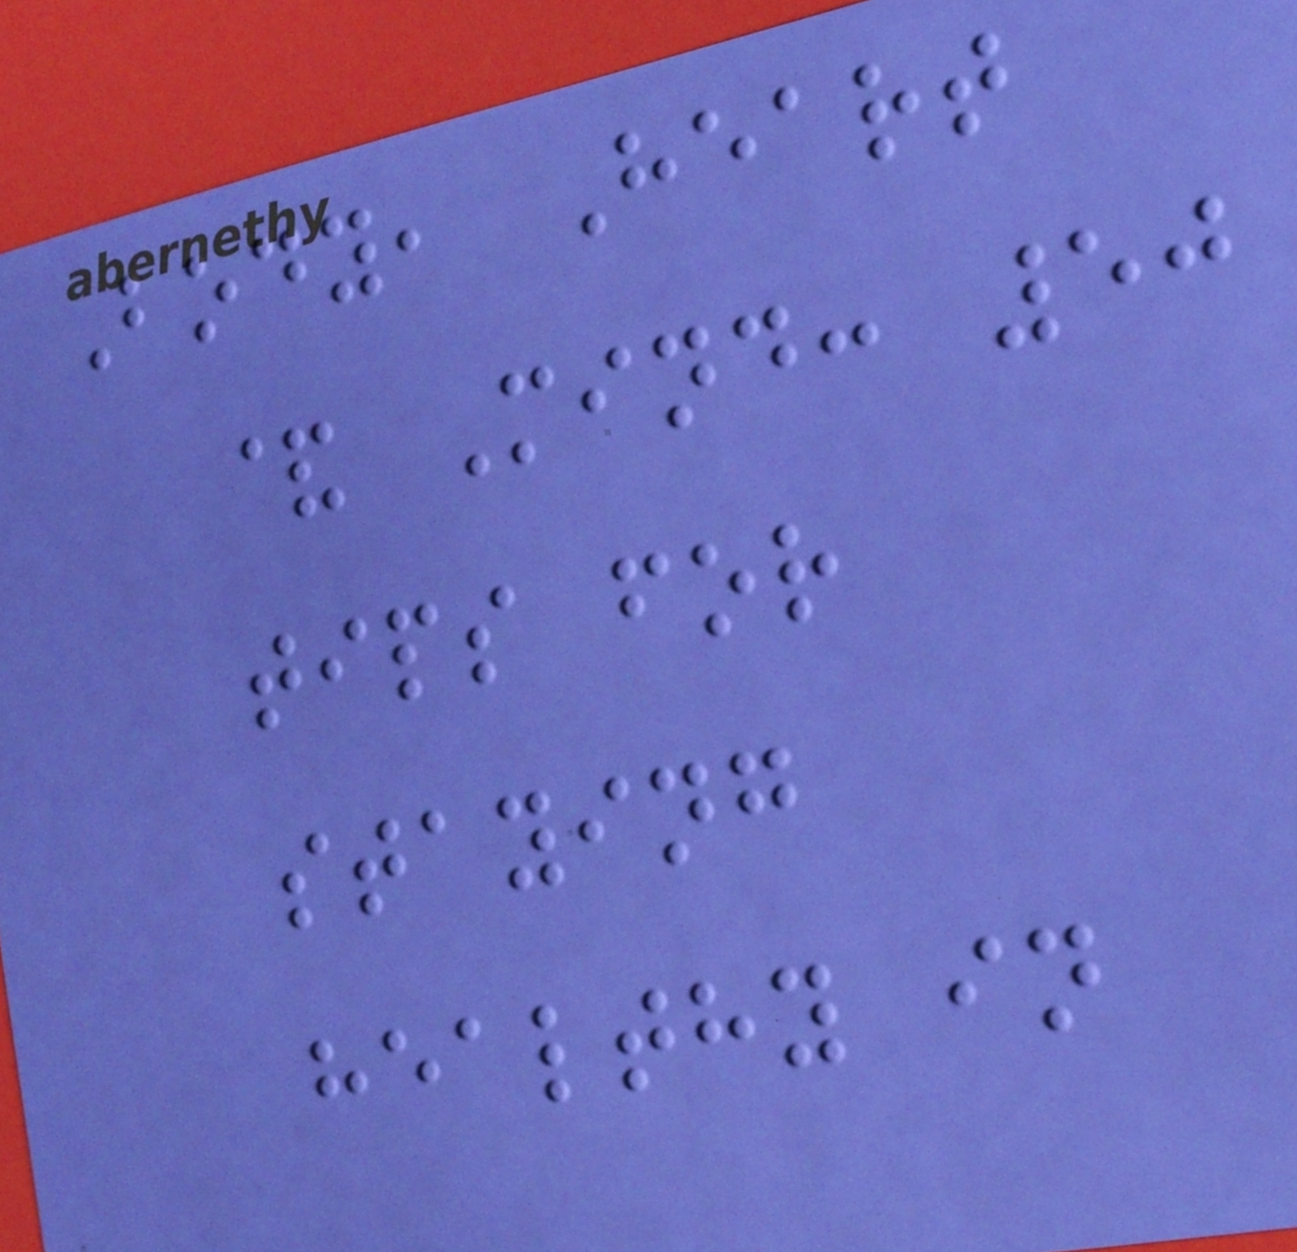Body, Heart
& Mind: 50
tips for
staying
healthy in
